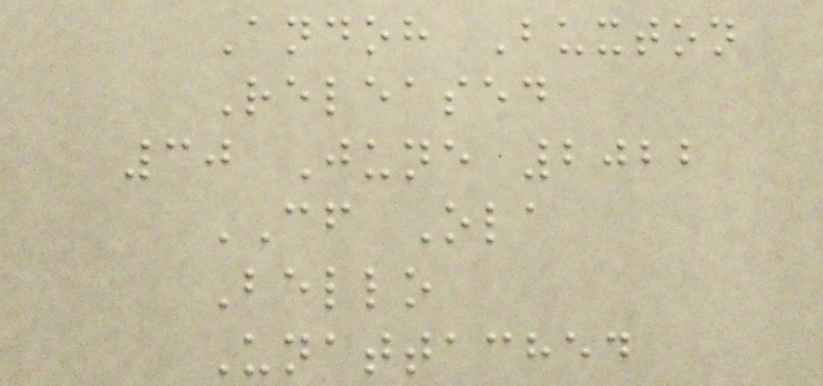Andoh Buxton
Released
30 June 2022
CF Ola
Bello
Unattached
